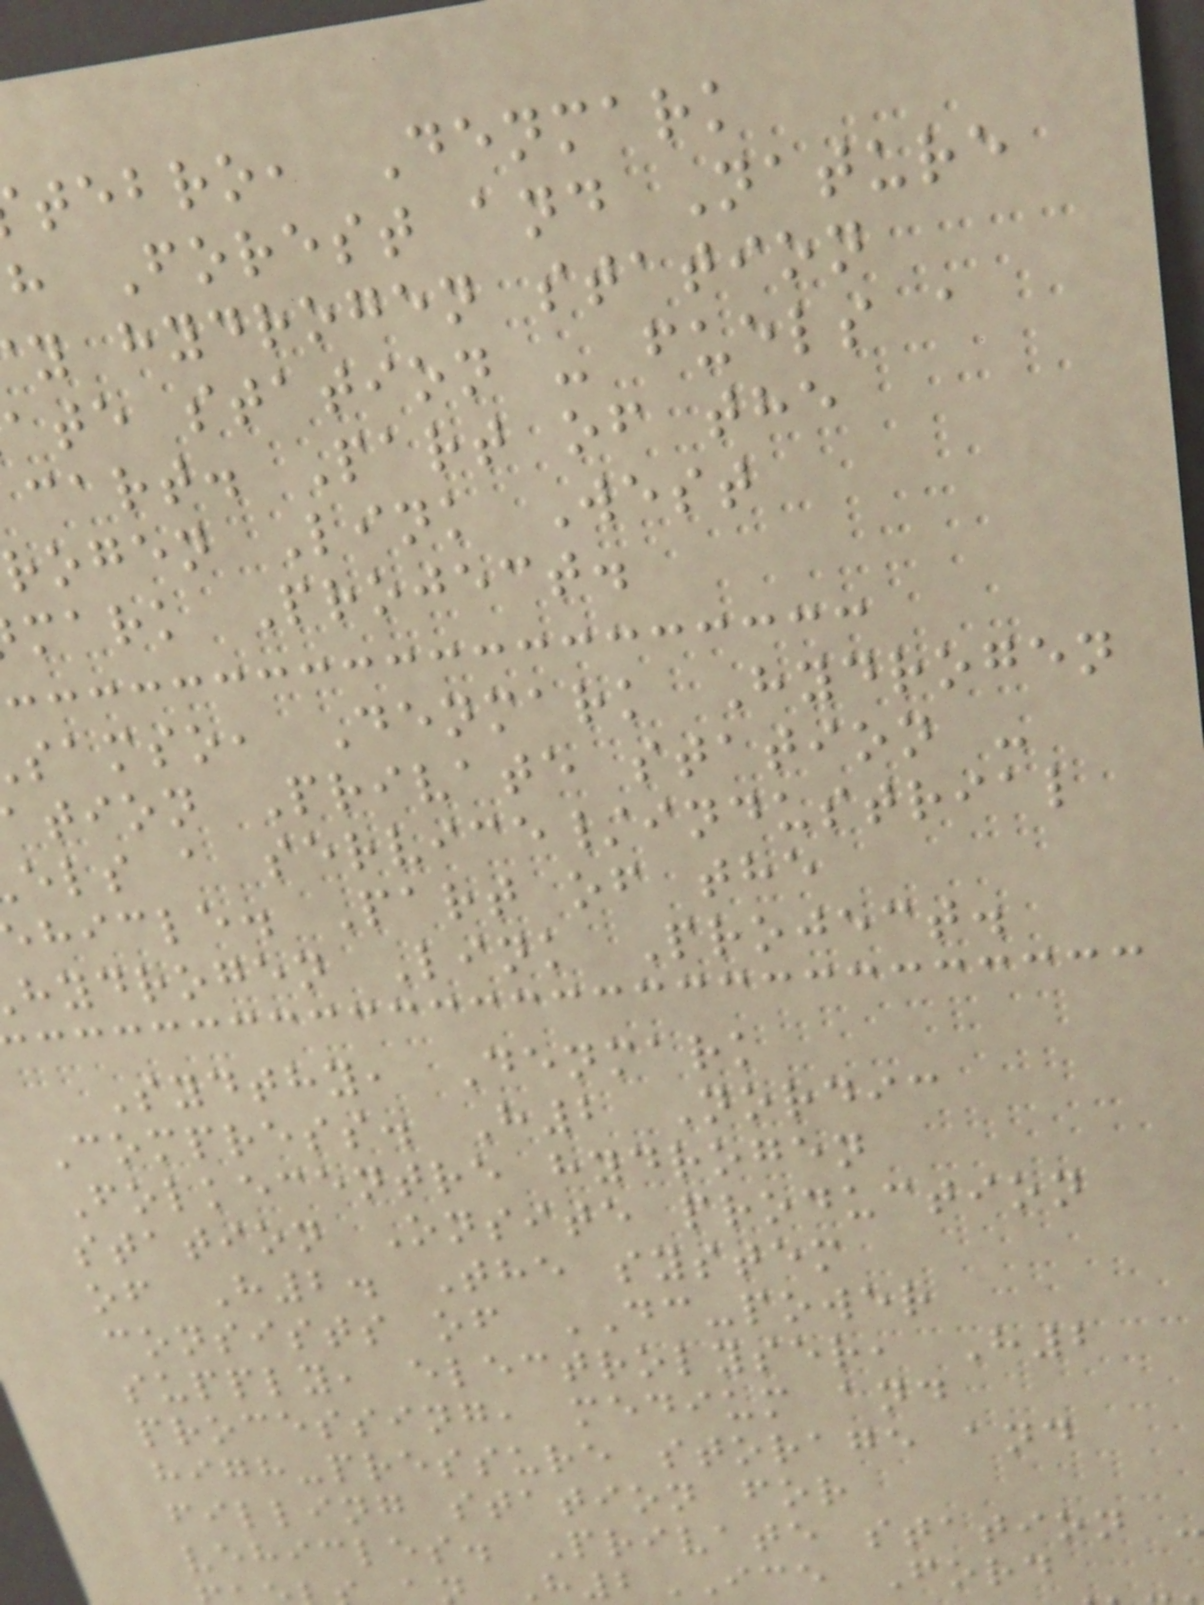tebro, Denmark
h Forest and Nature
y hydrogen station
ate station - fuels a
cart. Part of the
rogen Link West
mark Project.
samso, Denmark Hydrogen
tion Private station -
els a service/industrial
hicle. Part of the
hydrogen Link Project.
Sydthy, Denmark
Compress. H2 Nordic
Folkecentre hydrogen
station Onsite production
of H2. The system
consists of DC-power
supply, electrolyser, H2
processing, medium and
high-pressure storage and
filling station for
vehicles. Private station -
H2ICE Ford
